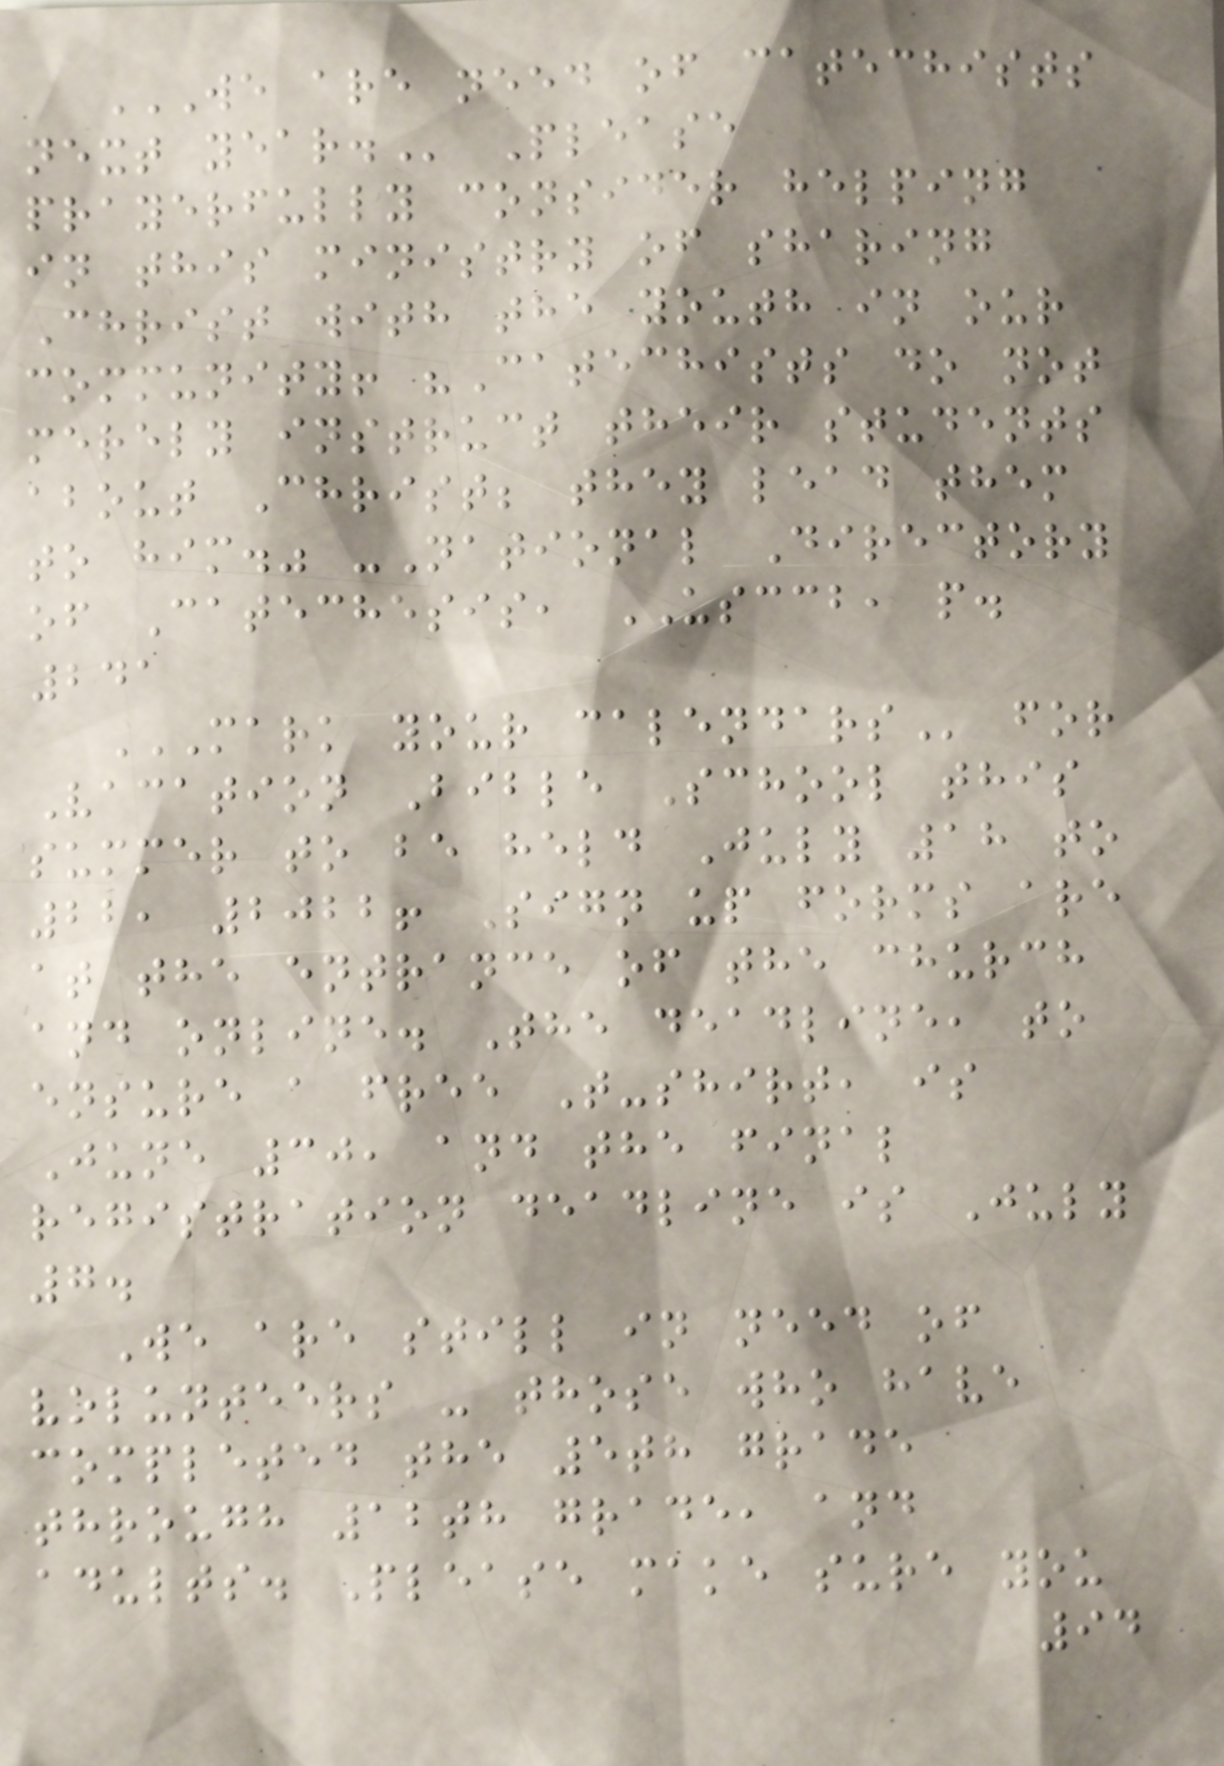WE ARE NEED OF CATECHISTS
NEXT YEAR. Please
prayerfully consider helping
in this ministry of sharing
Christ with the youth in our
community! "Catechists do not
merely instruct their students
about Christ; they lead them
to him." -National Directory
of Catechesis, USCCB, p.
241
MARK YOUR CALENDARS for
Vacation Bible School this
summer to be held July 18 to
22, 2022! Sign up forms are
at the entrance of the church
and online. The deadline, to
ensure a free T-shirt, is
June 30, and the final
registration deadline is July
7.
We are still in need of
volunteers - those who have
completed the 5th grade
through 12th grade, and
adults. Please make sure you
94
